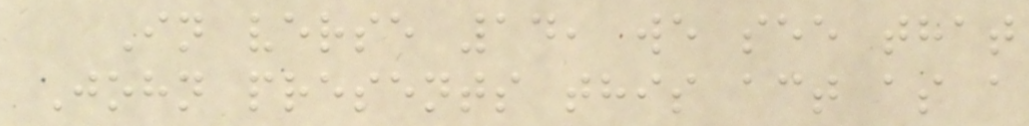In verse 14, we see that
John presents this act as a
